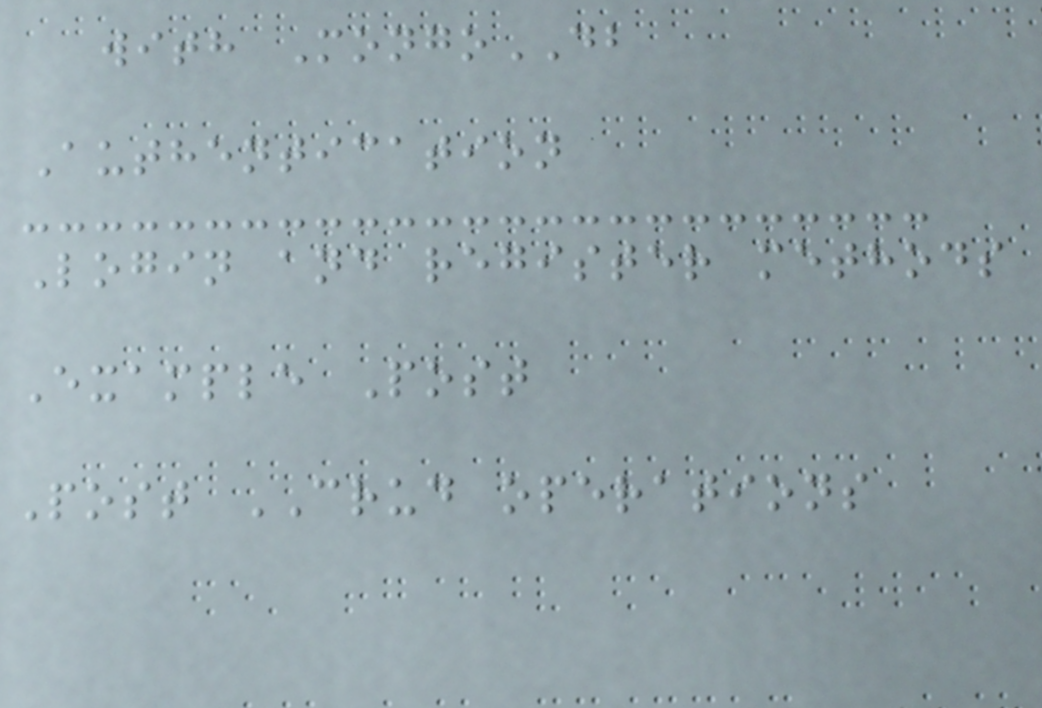with MongoDB
Authentication
Login and register methods
Example Post
Post CRUD operations
